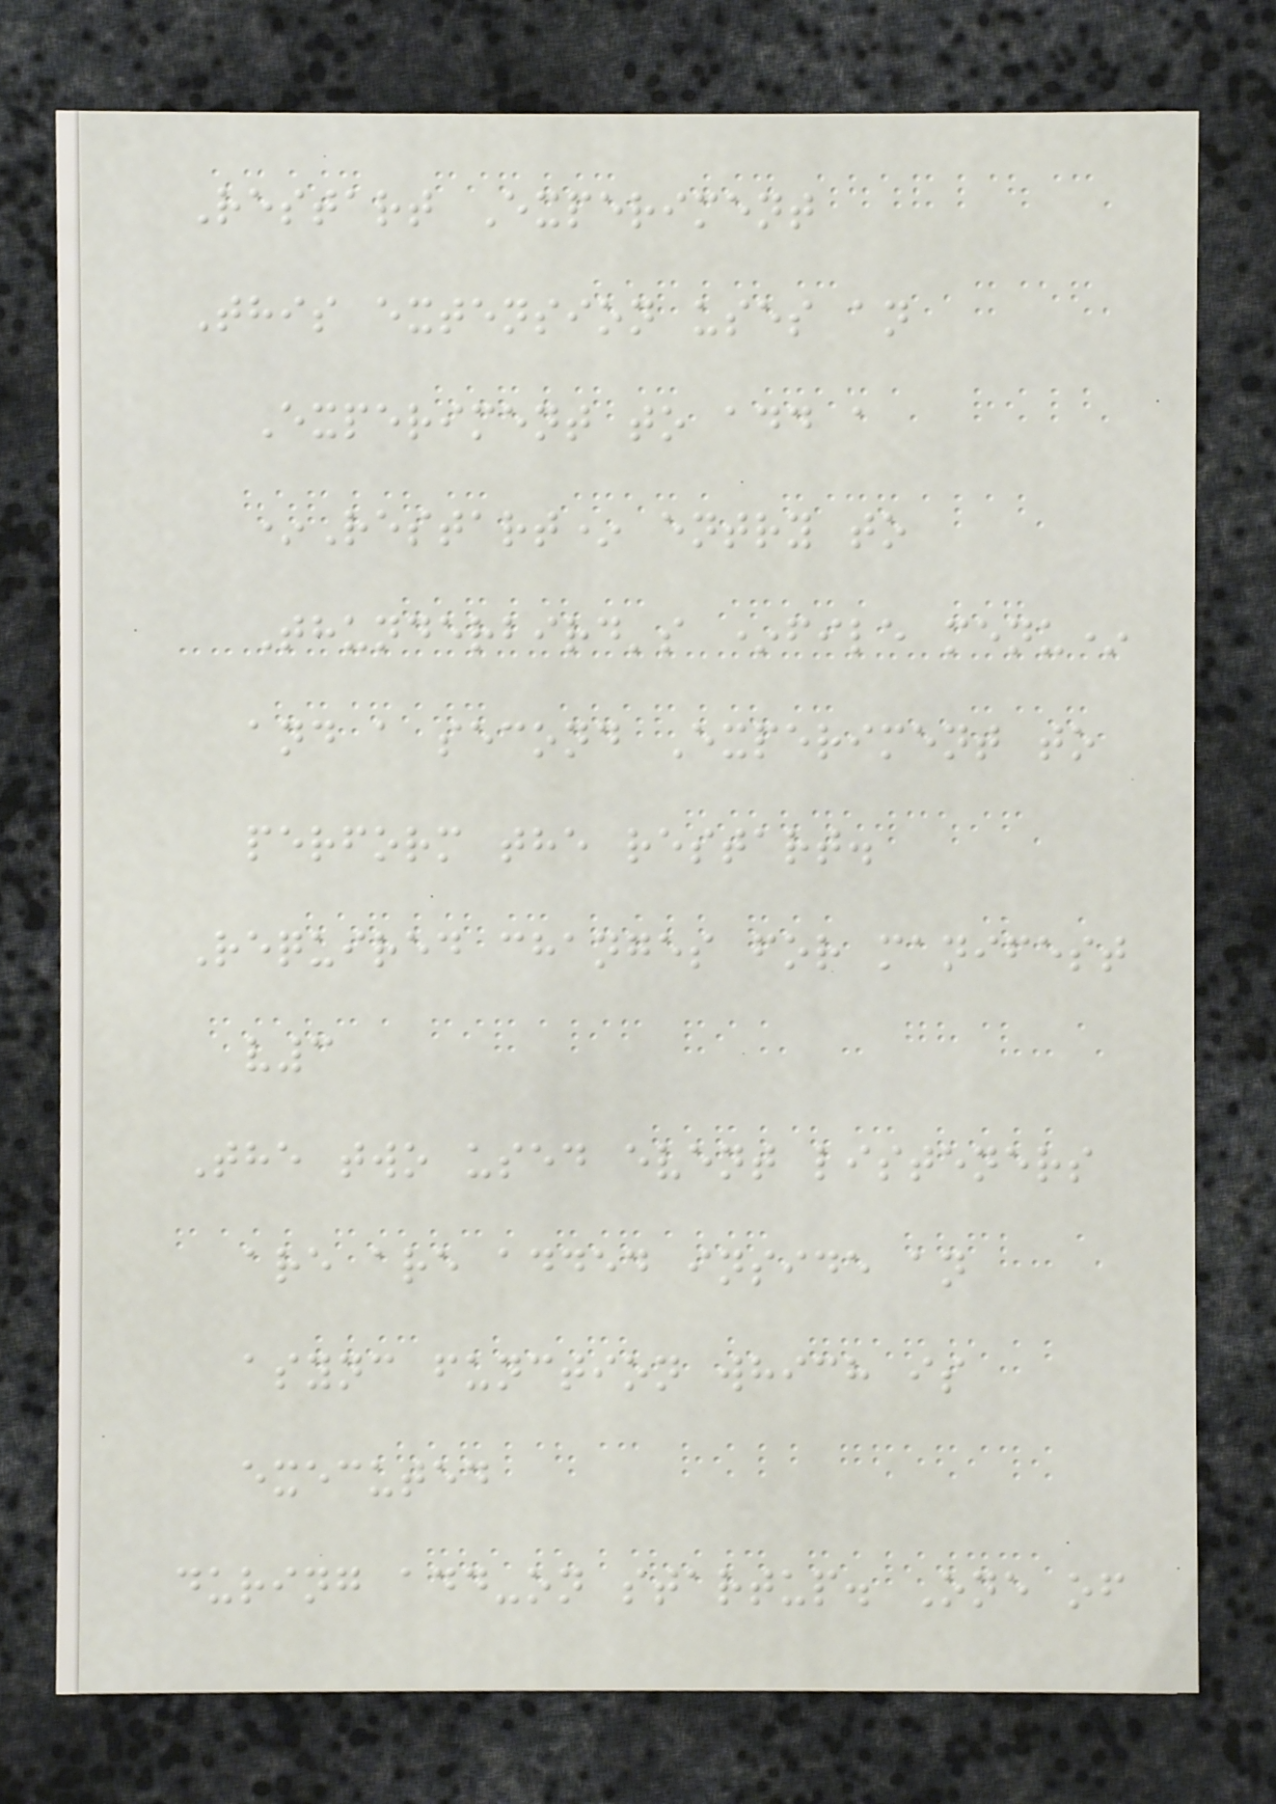Restart Experiment
This extension uses an
Experiment to add a
*Restart* entry to
Thunderbird's *file menu*
and a second Experiment to
perform the restart.
Required changes for manifest
v3
The two used event listeners
are are added inside an
async function which is
executed
during add-on startup. One of
